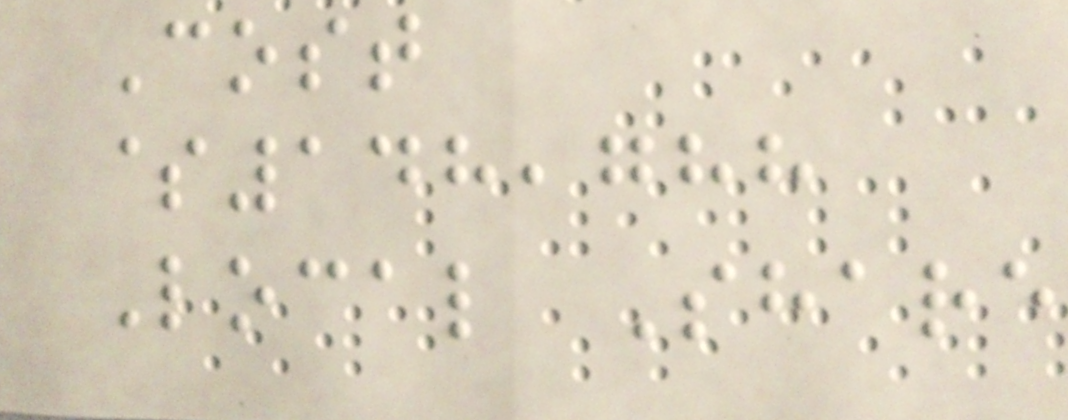Cost
$148,788
Local Share
